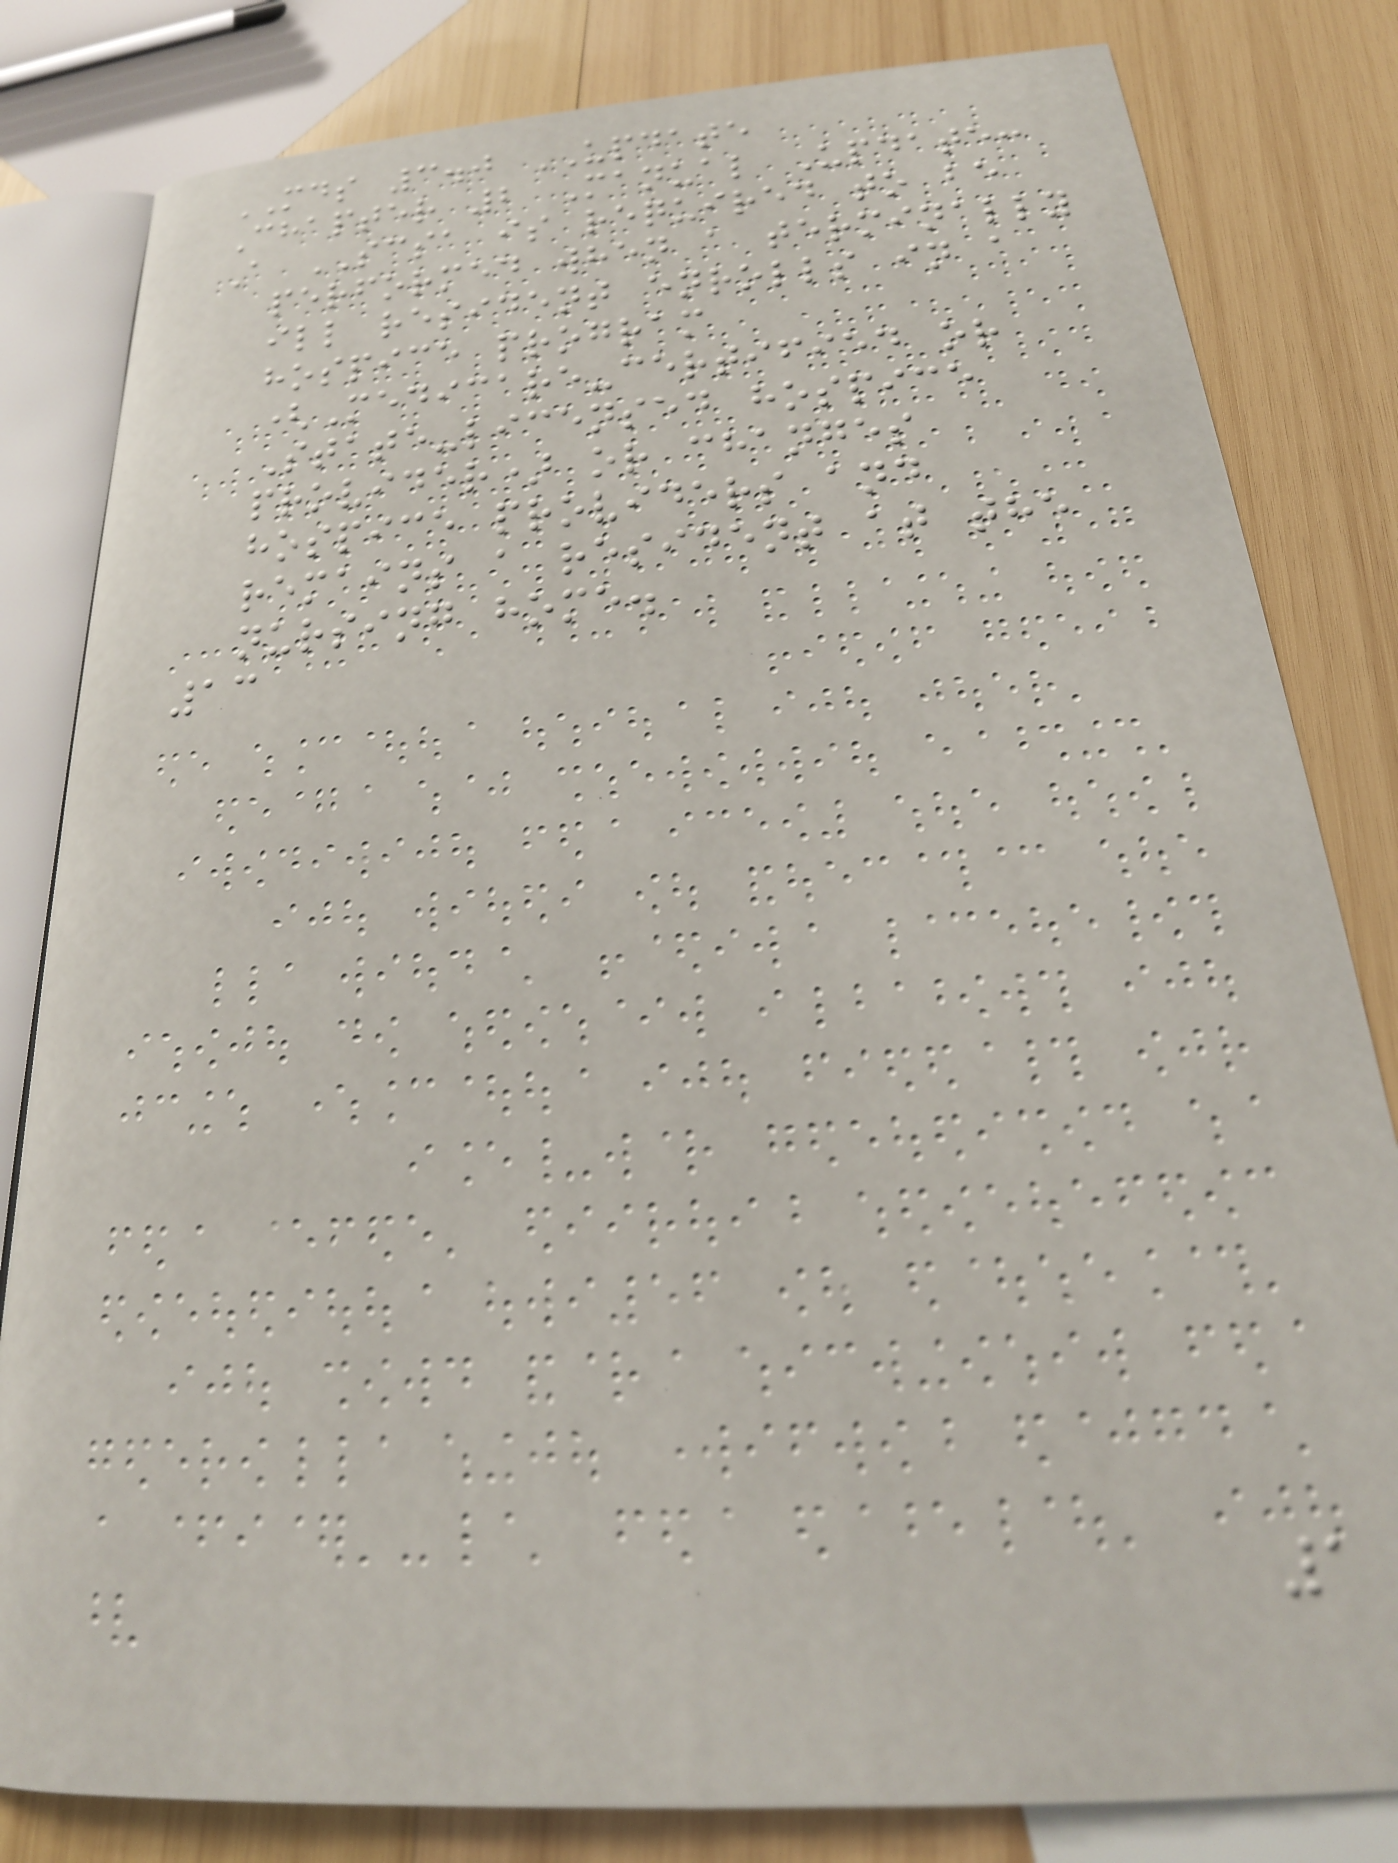MDS 3.0 UPDATE
Chapter 2 Manual Update:
A SCSA is required to be
performed when a terminally
ill resident enrolls in a
hospice program
(Medicare-certified or
State-licensed hospice
provider) or changes
hospice providers and
remains a resident at the
nursing home.
13
1
